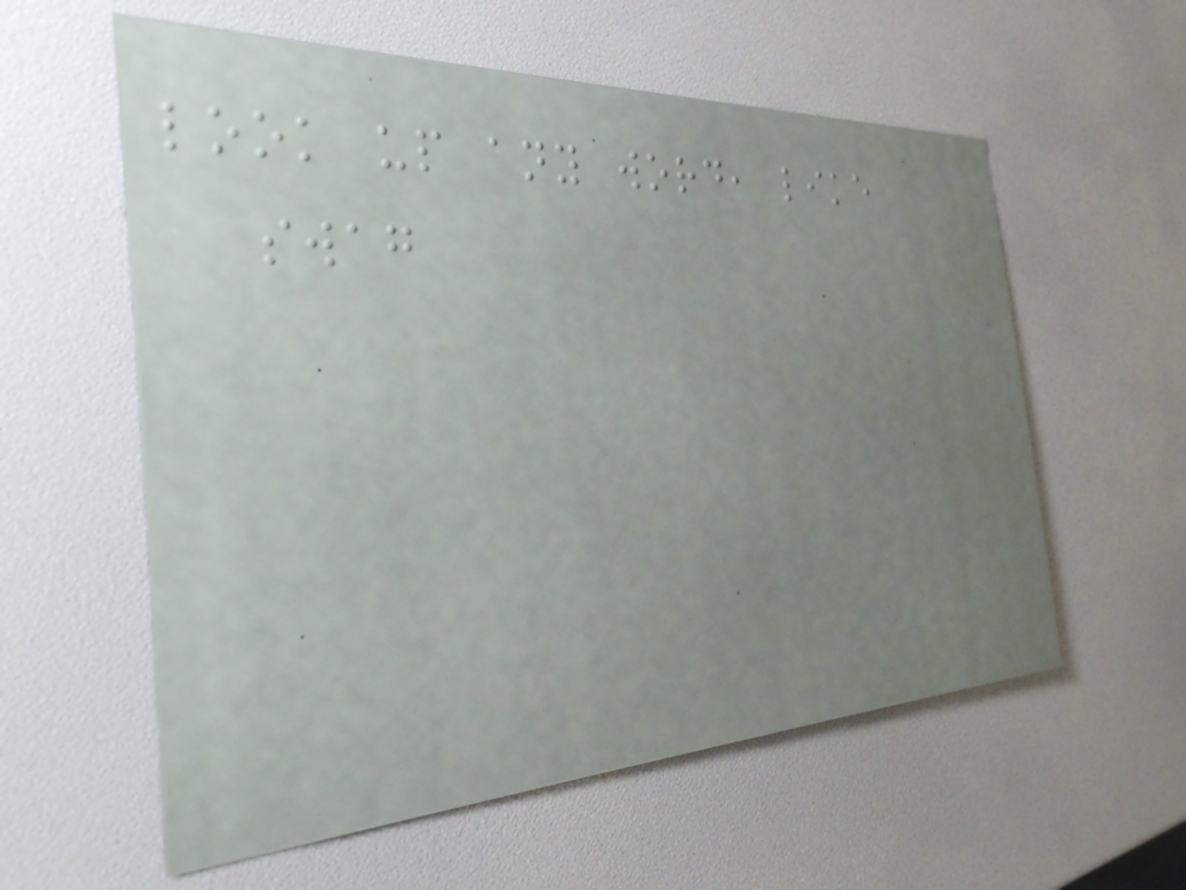look up any word, like
swag
